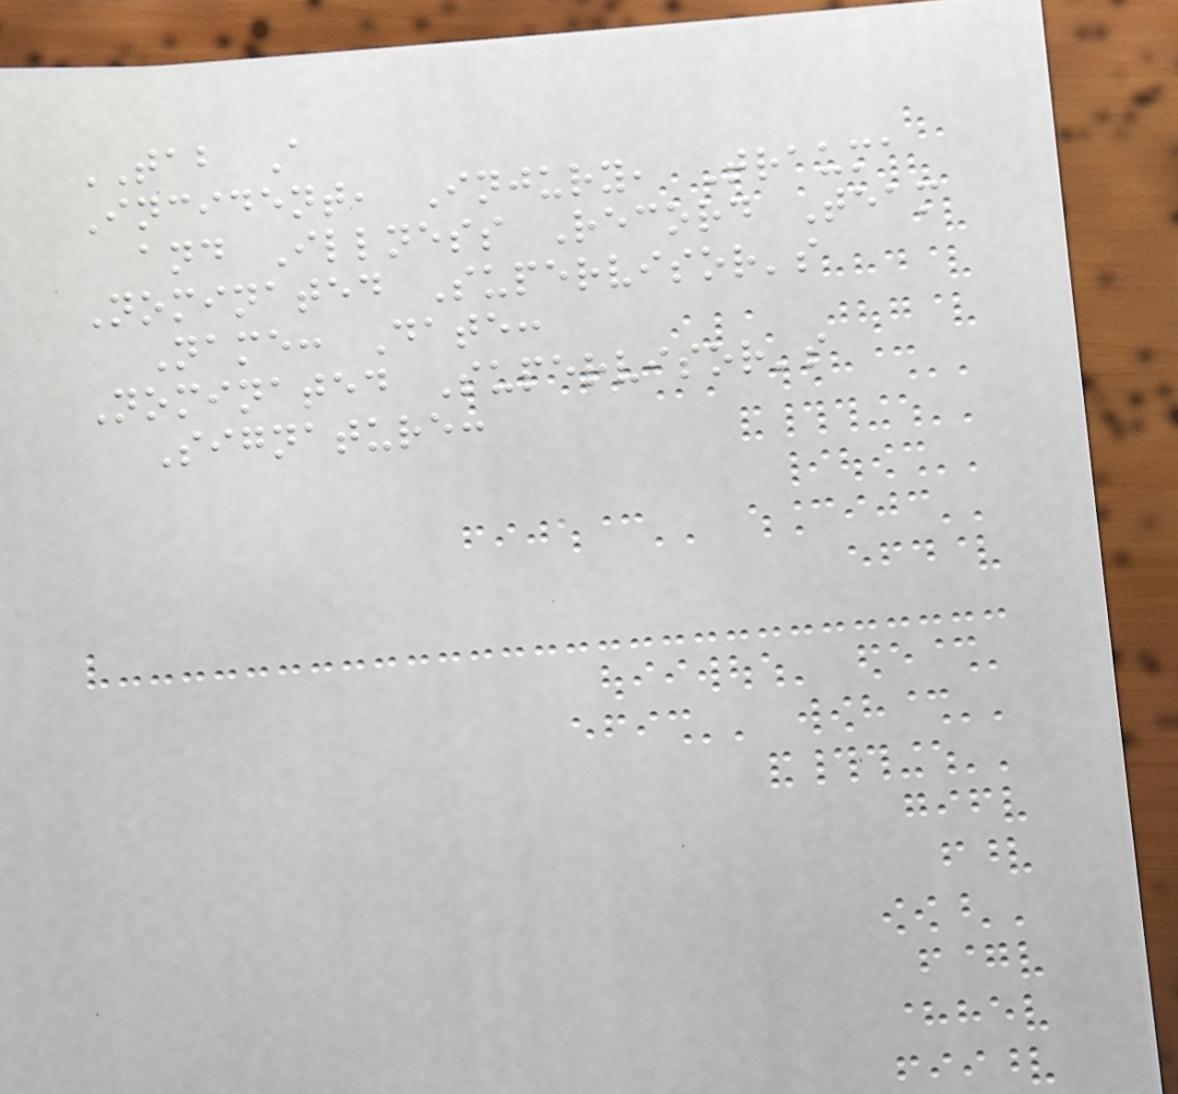TAB A
Incident, Injury, Trauma
and Illness Record Team
Nominated Supervisor's
Name: Date:
Nominated Supervisor's
Signature:
